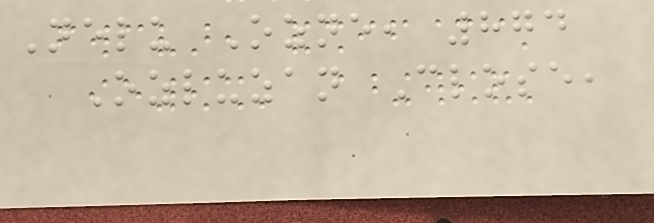Nelu Ozne, 874
Ozluzan Close,
